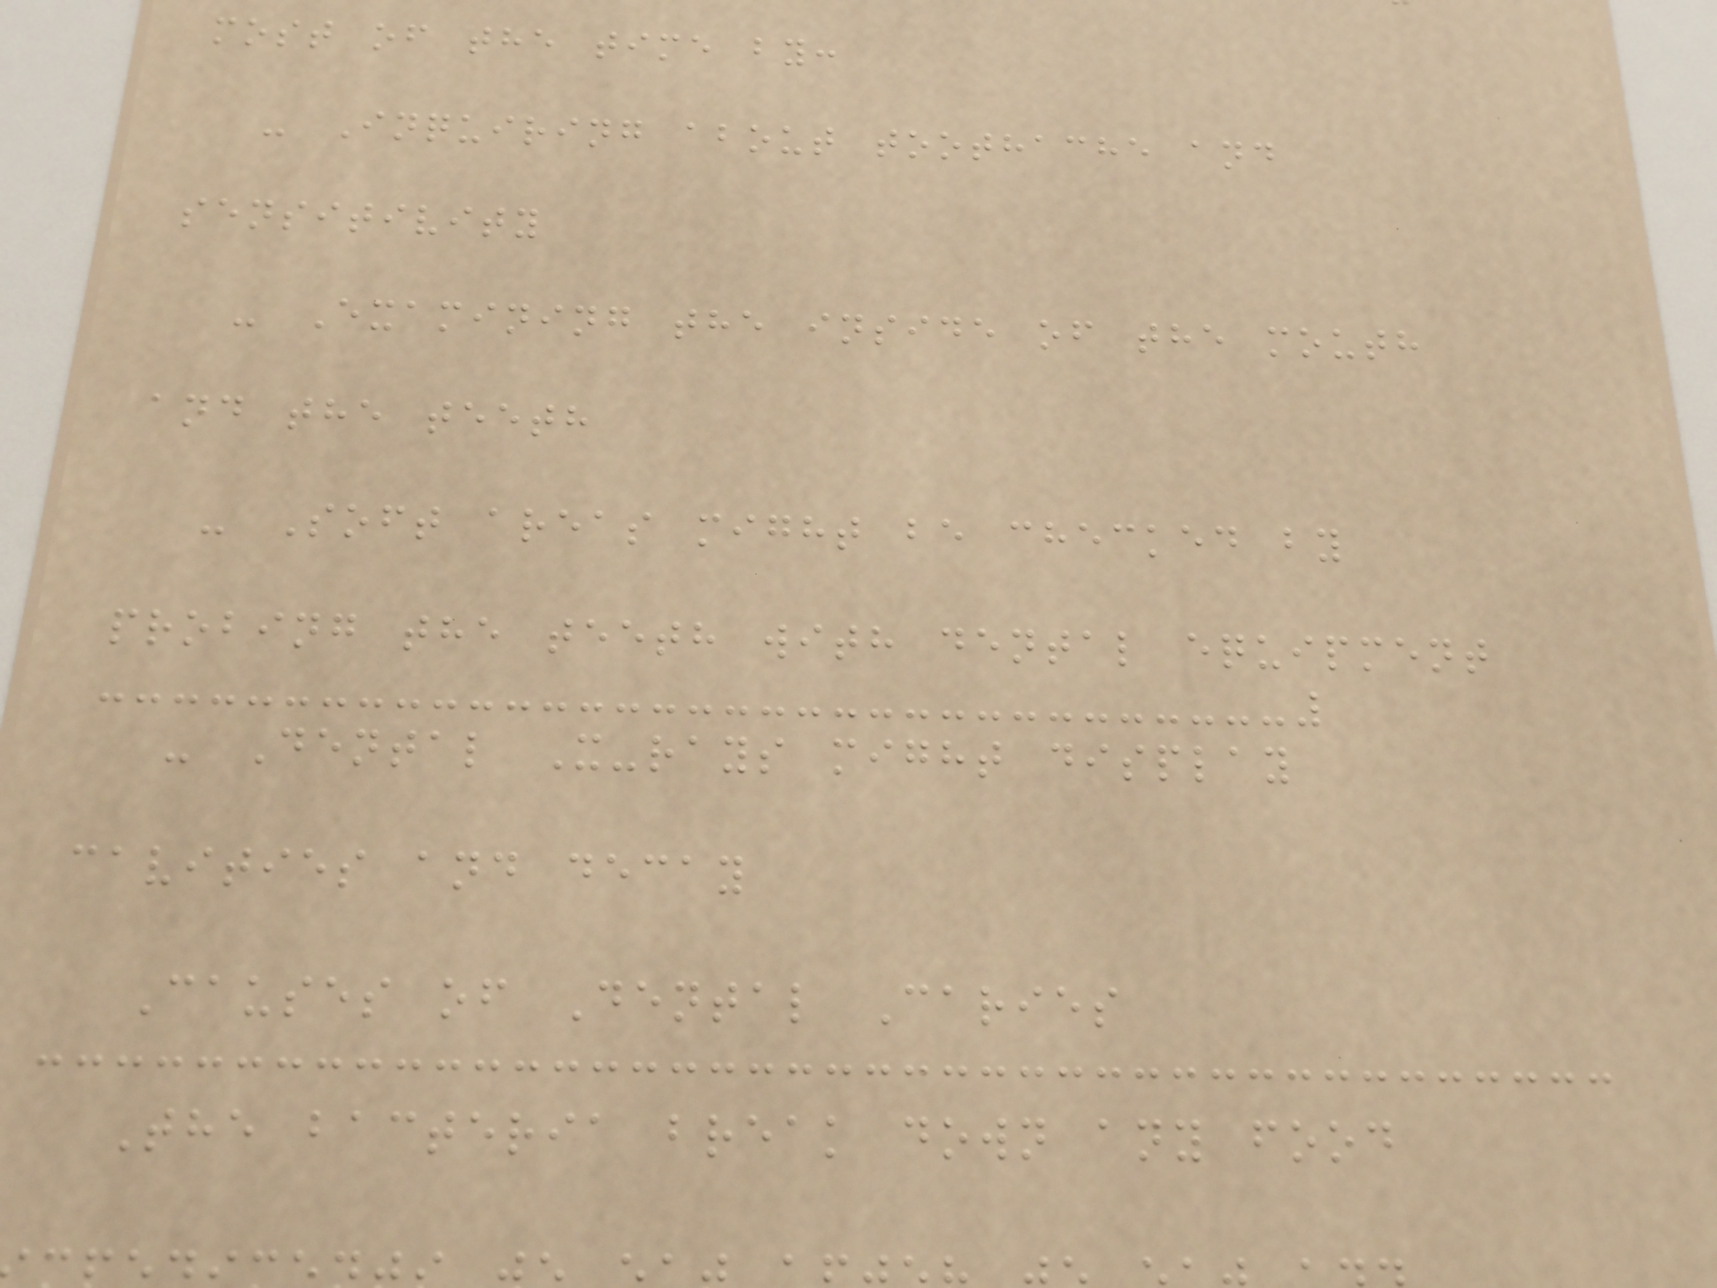most of the time by:
- Inquiring about toothache and
sensitivity
- Examining the inside of the mouth
and the teeth
- Soft areas might be checked by
probing the teeth with dental equipment
- Dental X-rays might display
cavities and decay
Causes of Dental Caries
The bacteria break down any food
